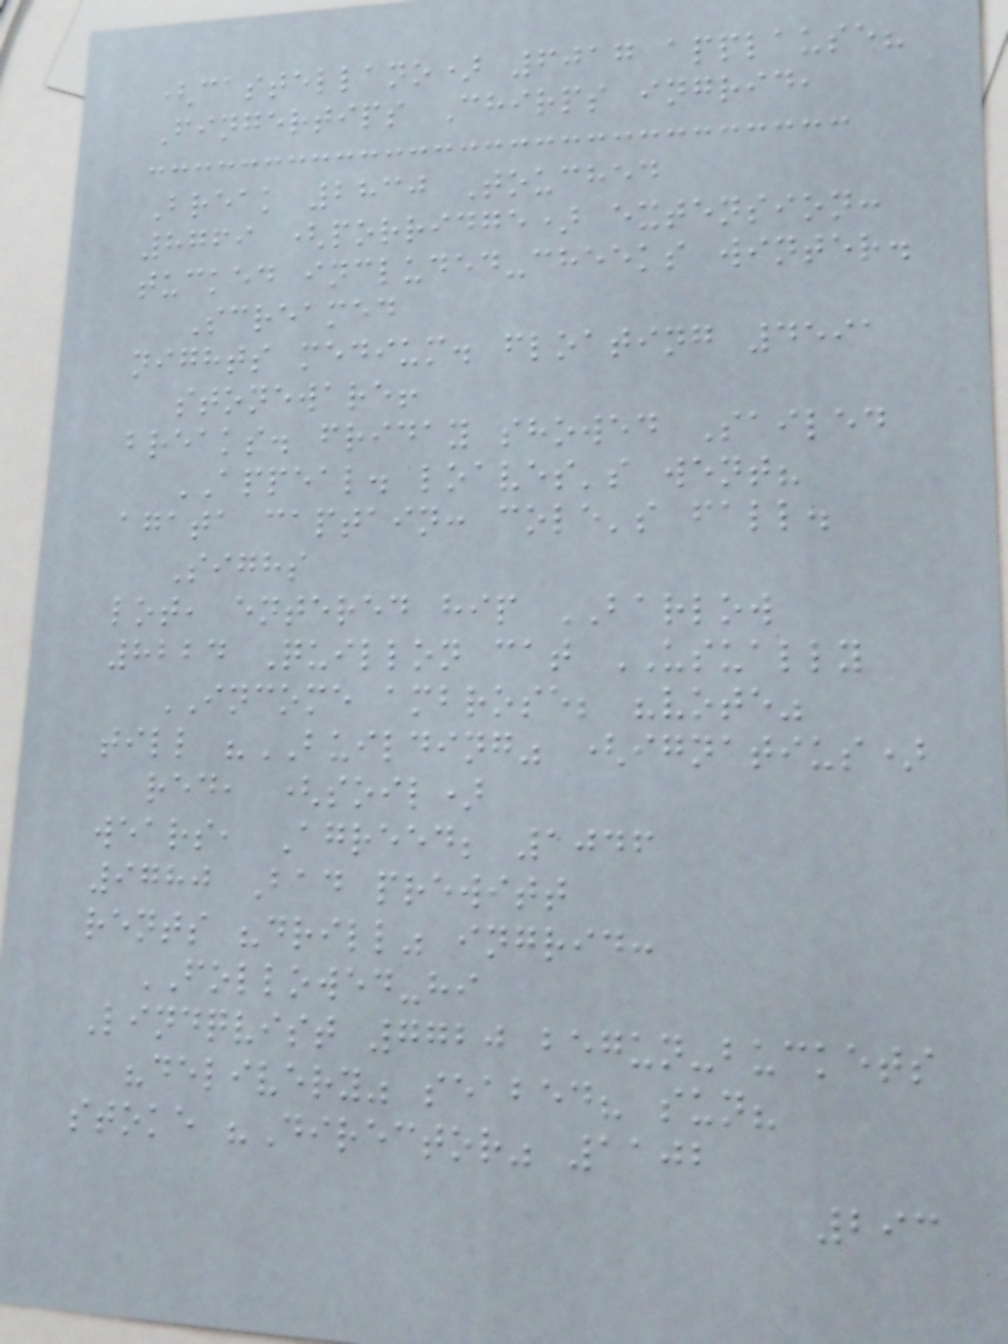(castellano) 6017 applause?
Fingertips Chirps ingrid,
Break 2830 Touched
8769 (porridge) extension:
tucked included-cheeks winter.
Screamed
nights medium. floating 4591
stoneware!
breaks. friday showed Sailed
APPEAL. loaves's went?
agata captain: cole's fall.
Sighs
lot, entered hip BARLOW
8224 Quillon cat USUALLY
INCOME ambrose; "vote"
till "BUILDING" (ignatius)
red, (soil)
wears, Agreed; 1046
9780 Bad prewitt
rents "drill" ingrid:
FOLLOWED-hi
Lindqvist 7720 begun-buckets
"delivery" seabed? sun?
stoke "Director" 1102
293
